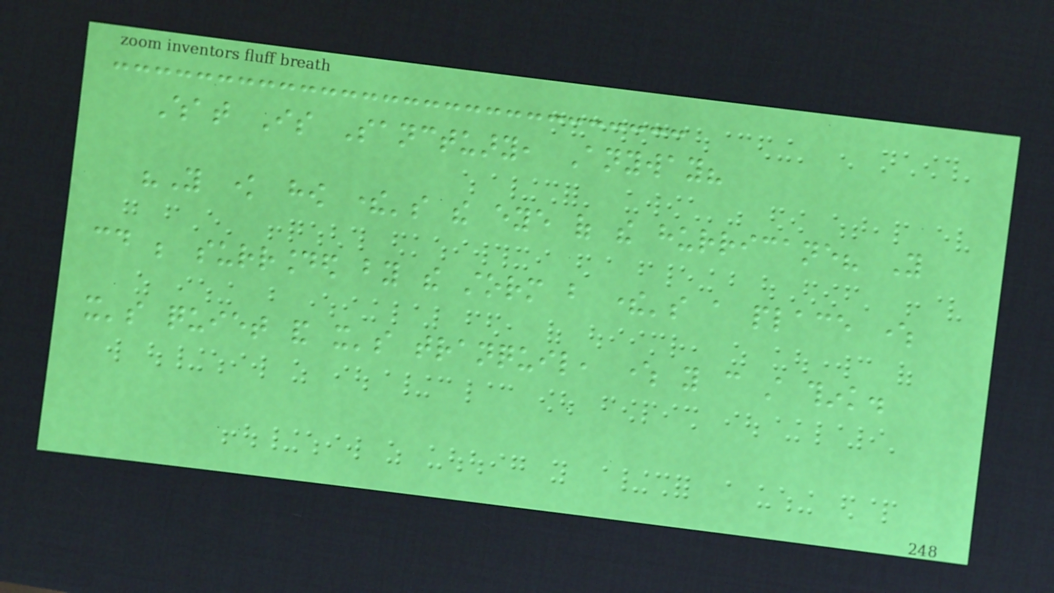What Is Sanctuary, Anyway?
"You know how there's the eye of the hurricane? You
could be surrounded by the storm but there's a place where
it's quiet and it's tranquil, where you can still think.
